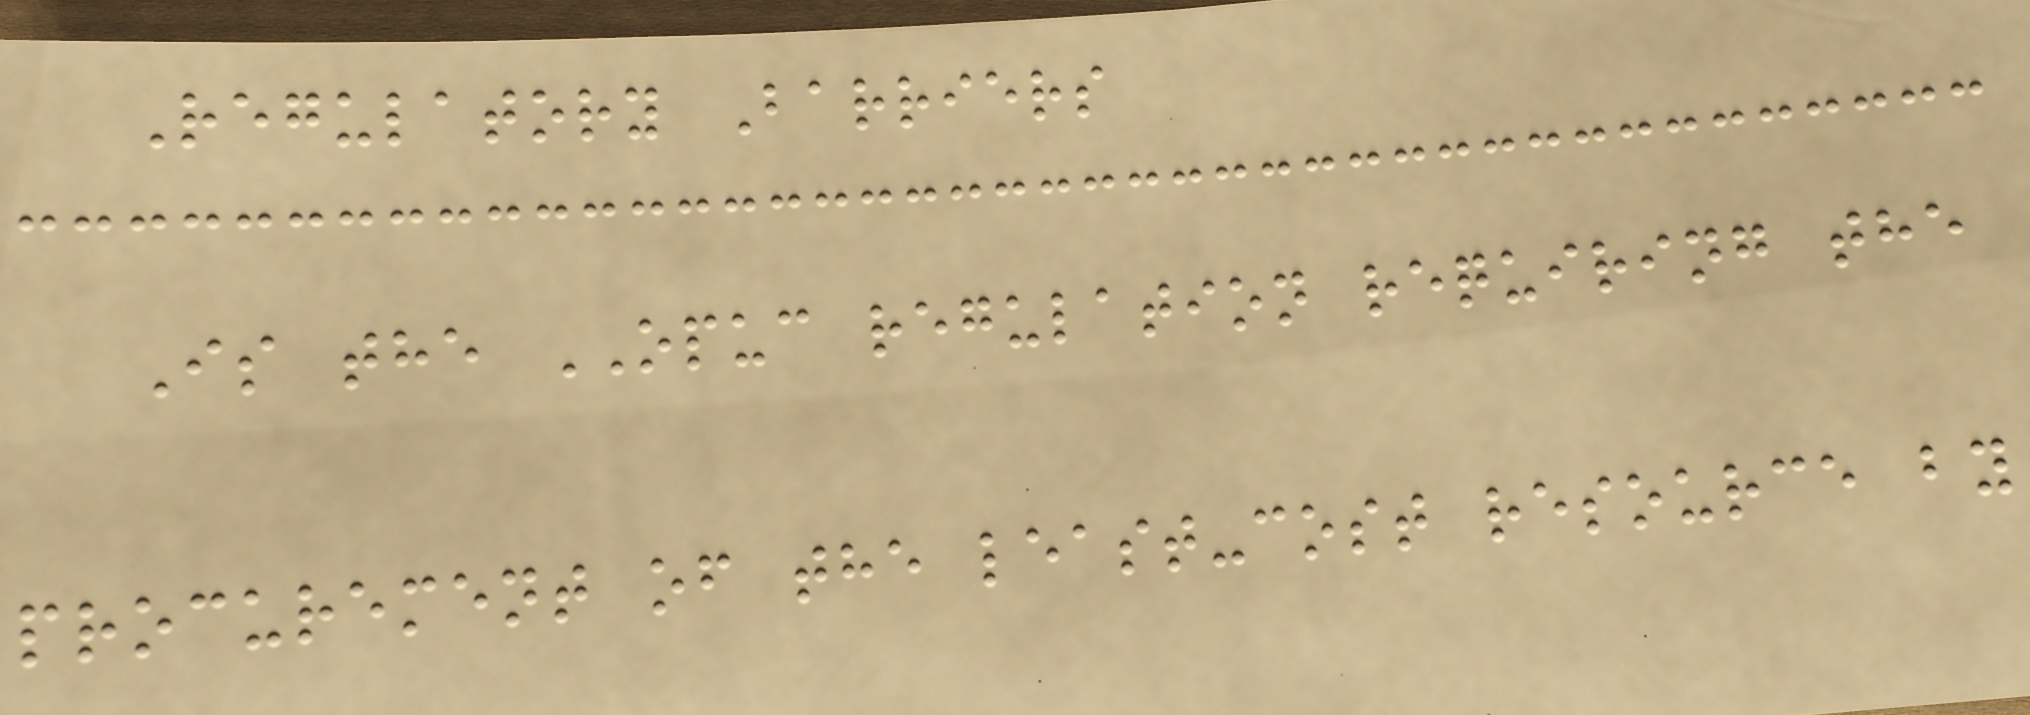Regulatory Barriers
Is the OPUC regulation requiring the
procurement of the least-cost resource by
